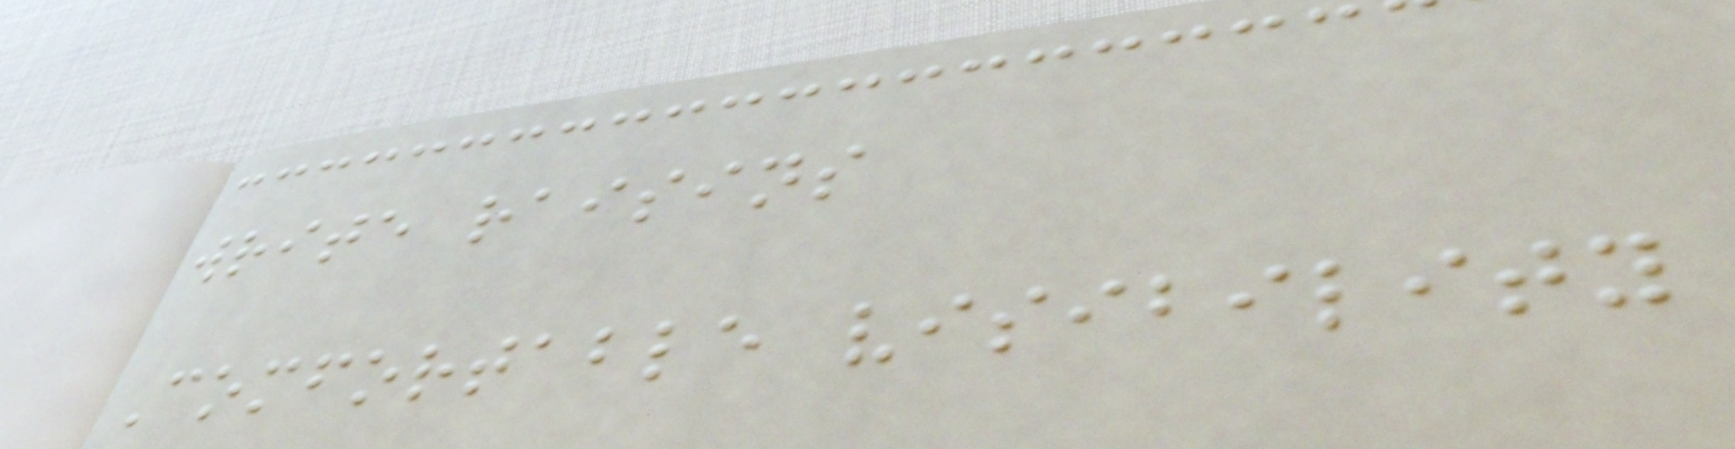write raisins
Comfortable visibility
